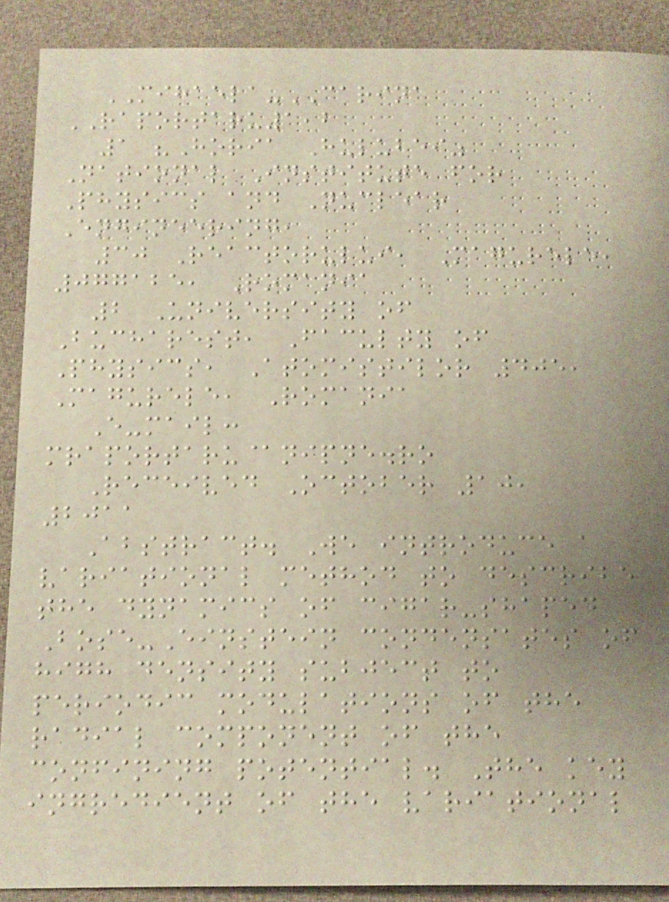MIHAELA-CARINA
RAPORTARU1,2
1 "Horia Hulubei"
National Institute for
Physics and Nuclear
Engineering,
30 Reactorului, Magurele,
077125, Romania
2 University of
Bucharest, Faculty of
Physics, Atomistilor 405,
Magurele, Romania
E-mail:
mraportaru@nipne.ro
Received October 10,
2011
Abstract. We introduce a
variational method to describe
the dynamics of cigar-shaped
Bose-Einstein condensates of
high density subject to
periodic modulations of the
radial component of the
confining potential. The key
ingredient of the variational
